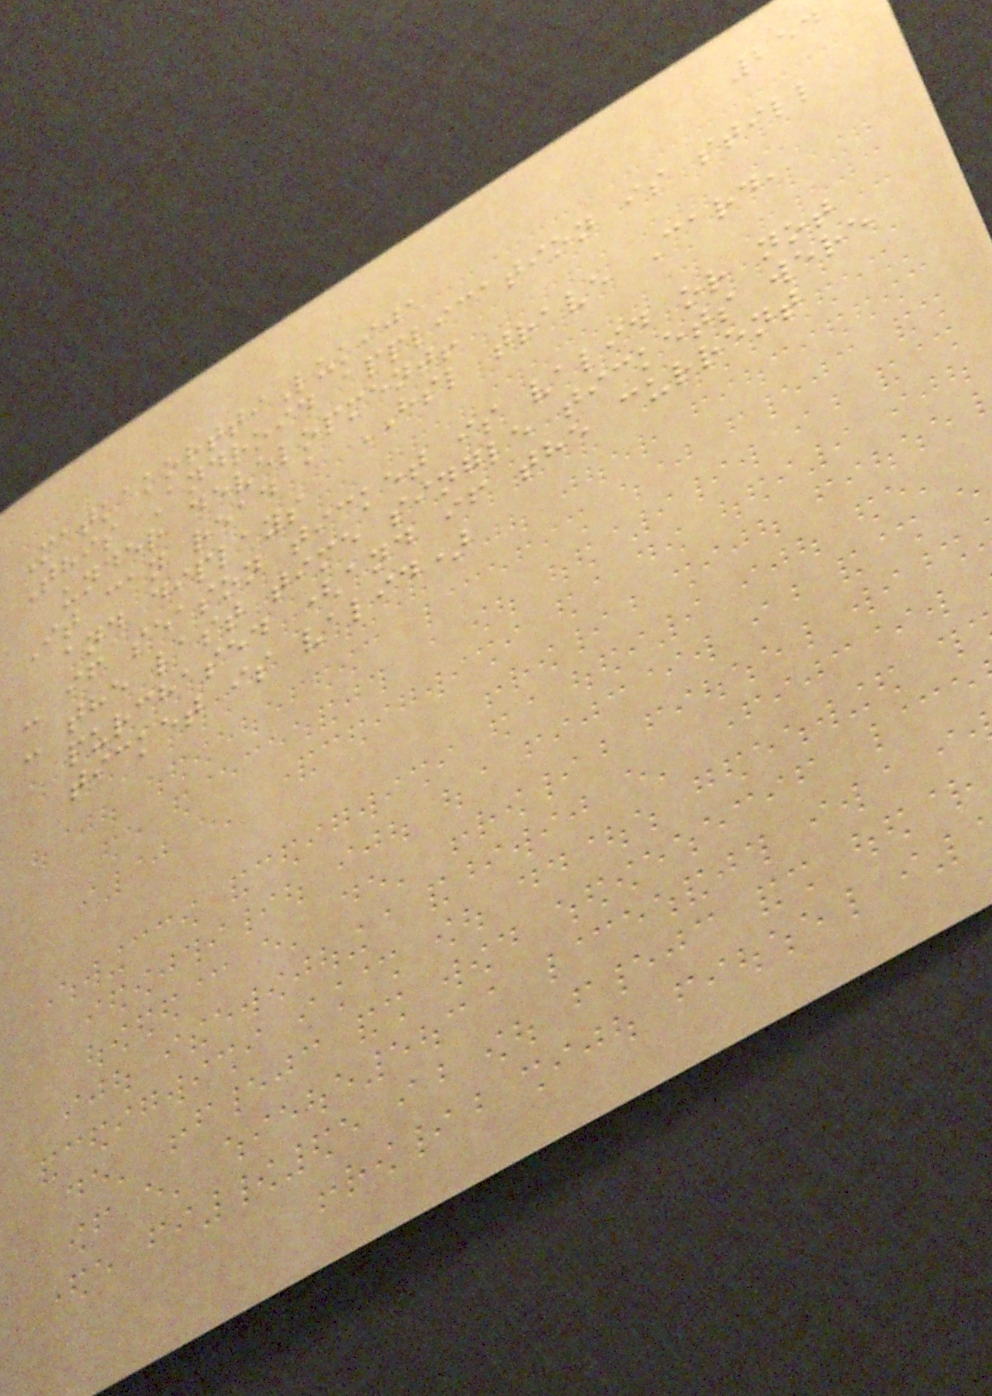254
MatkakorttiLukija
This Android application is still
under development!
It can read a HSL trave Card,
and diplays
- if season ticket is valid or not
- the last time single tickets were
purchased (and if the current
ticket is valid)
